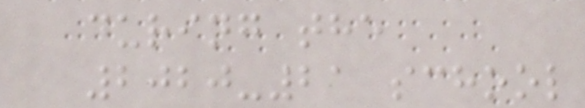during the
2020-21 school
